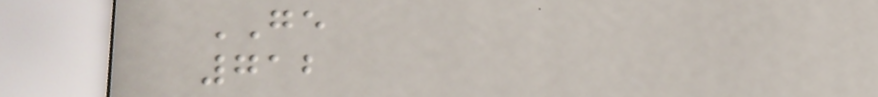GE
712
